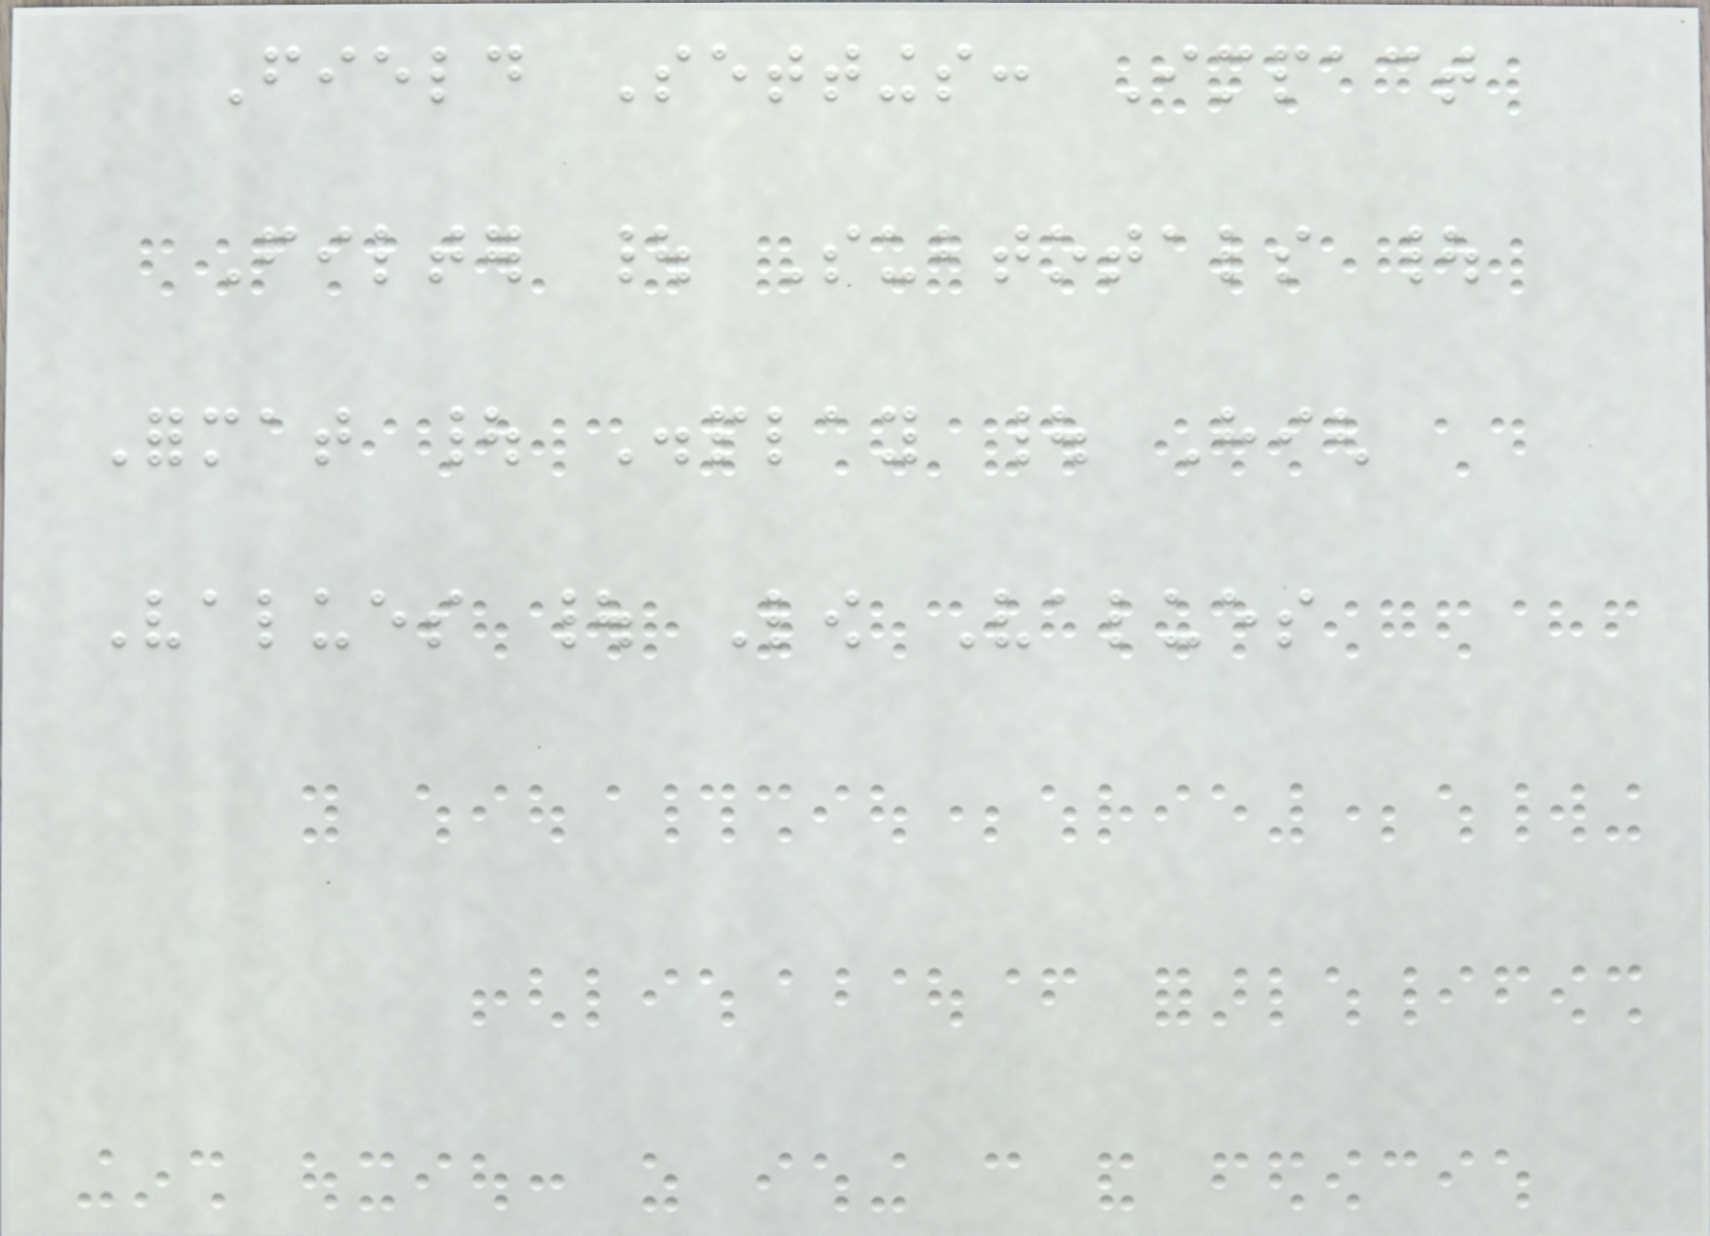Field Settings: Impact
Filter | Subtotals |
Format | Display | High
Values | Low Values
